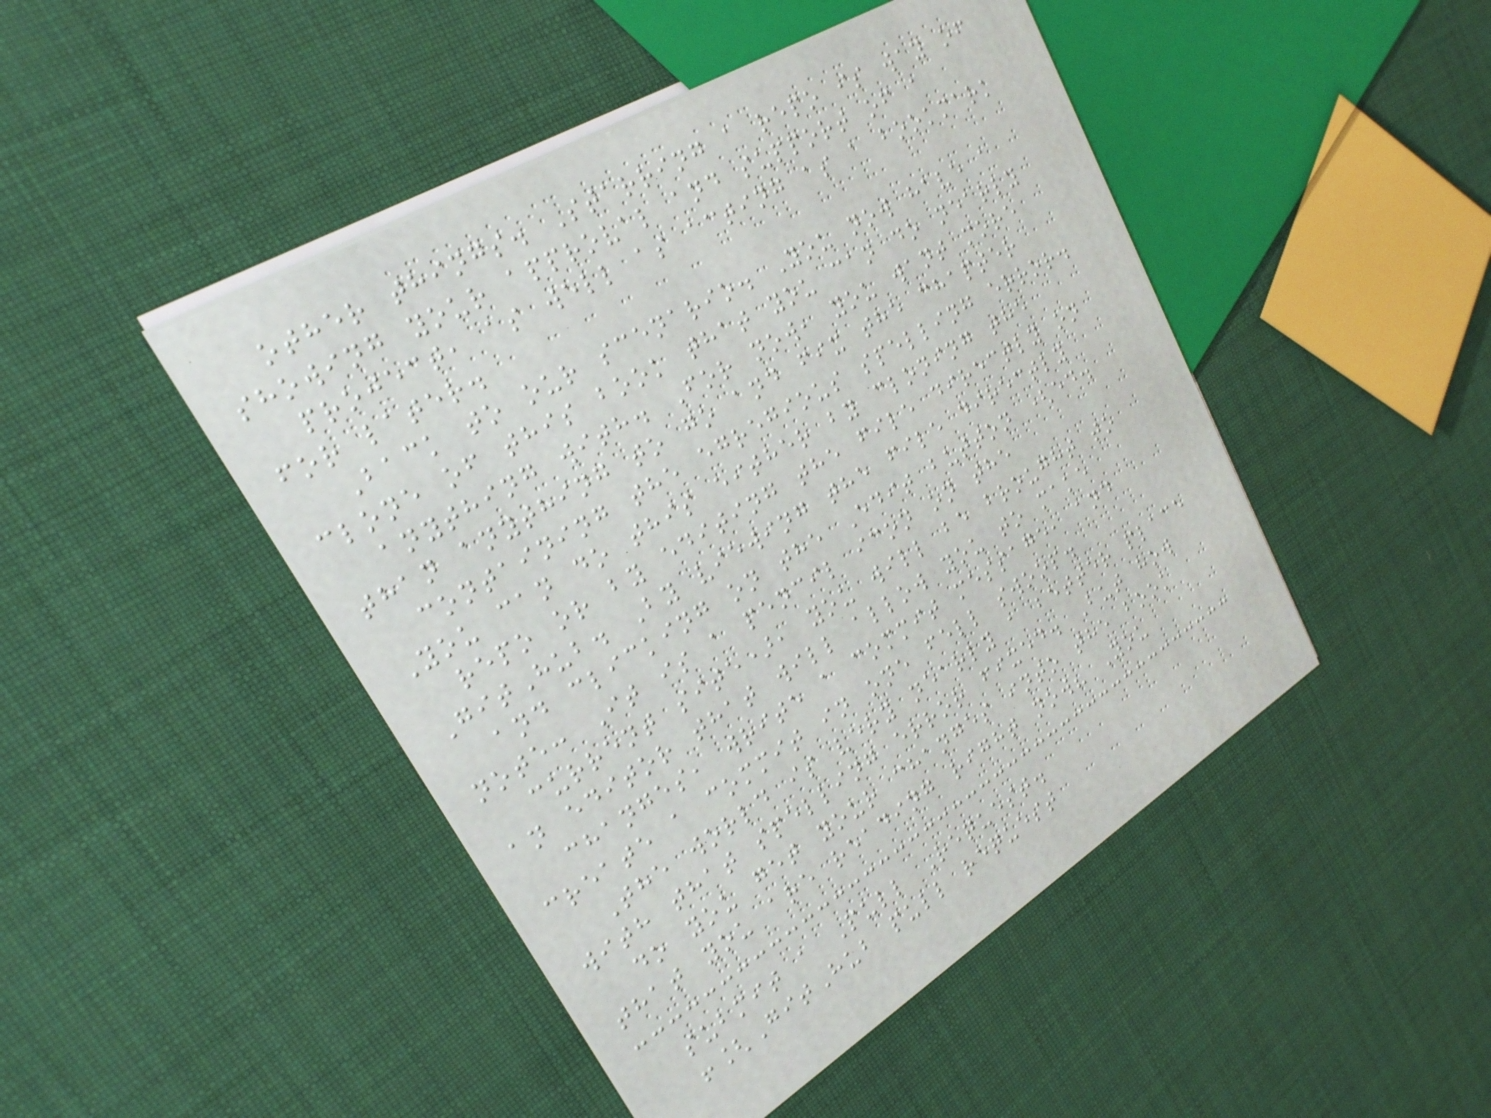other things. Starring a repo is way of
showing your approval and support of a
project, as well as acting as a bookmark
for later.
Back to our scenario. You now have a
clone of this book that you can do nearly
anything with. For now, you want more
than anything to go and fix the chapter
containing the egregious spelling error.
You can do this either by cloning the
repo or by editing the file directly on
GitHub. By viewing the file directly
and clicking on the Edit button (ed.
note: It is a pencil icon on the
current site), you will be brought to
an editor that will allow you to make
changes, write a commit message, and
create a commit in one fell swoop.
The world is very nearly a better place
with that spelling error fixed. But how
do you get your changes into the book
that you are reading right now? You
submit a Pull Request.
![GitHub pull request
